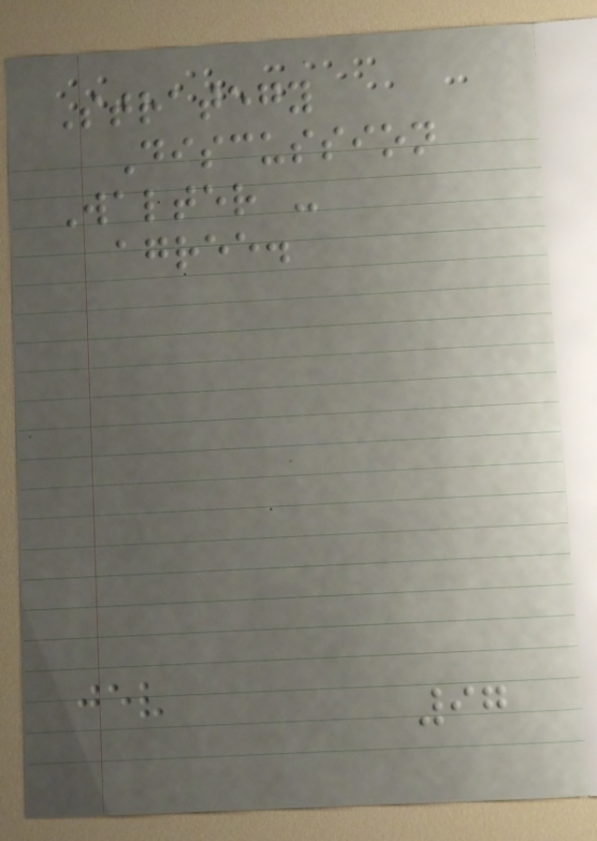Strategy
Discussion
Walter -
agree.
97
